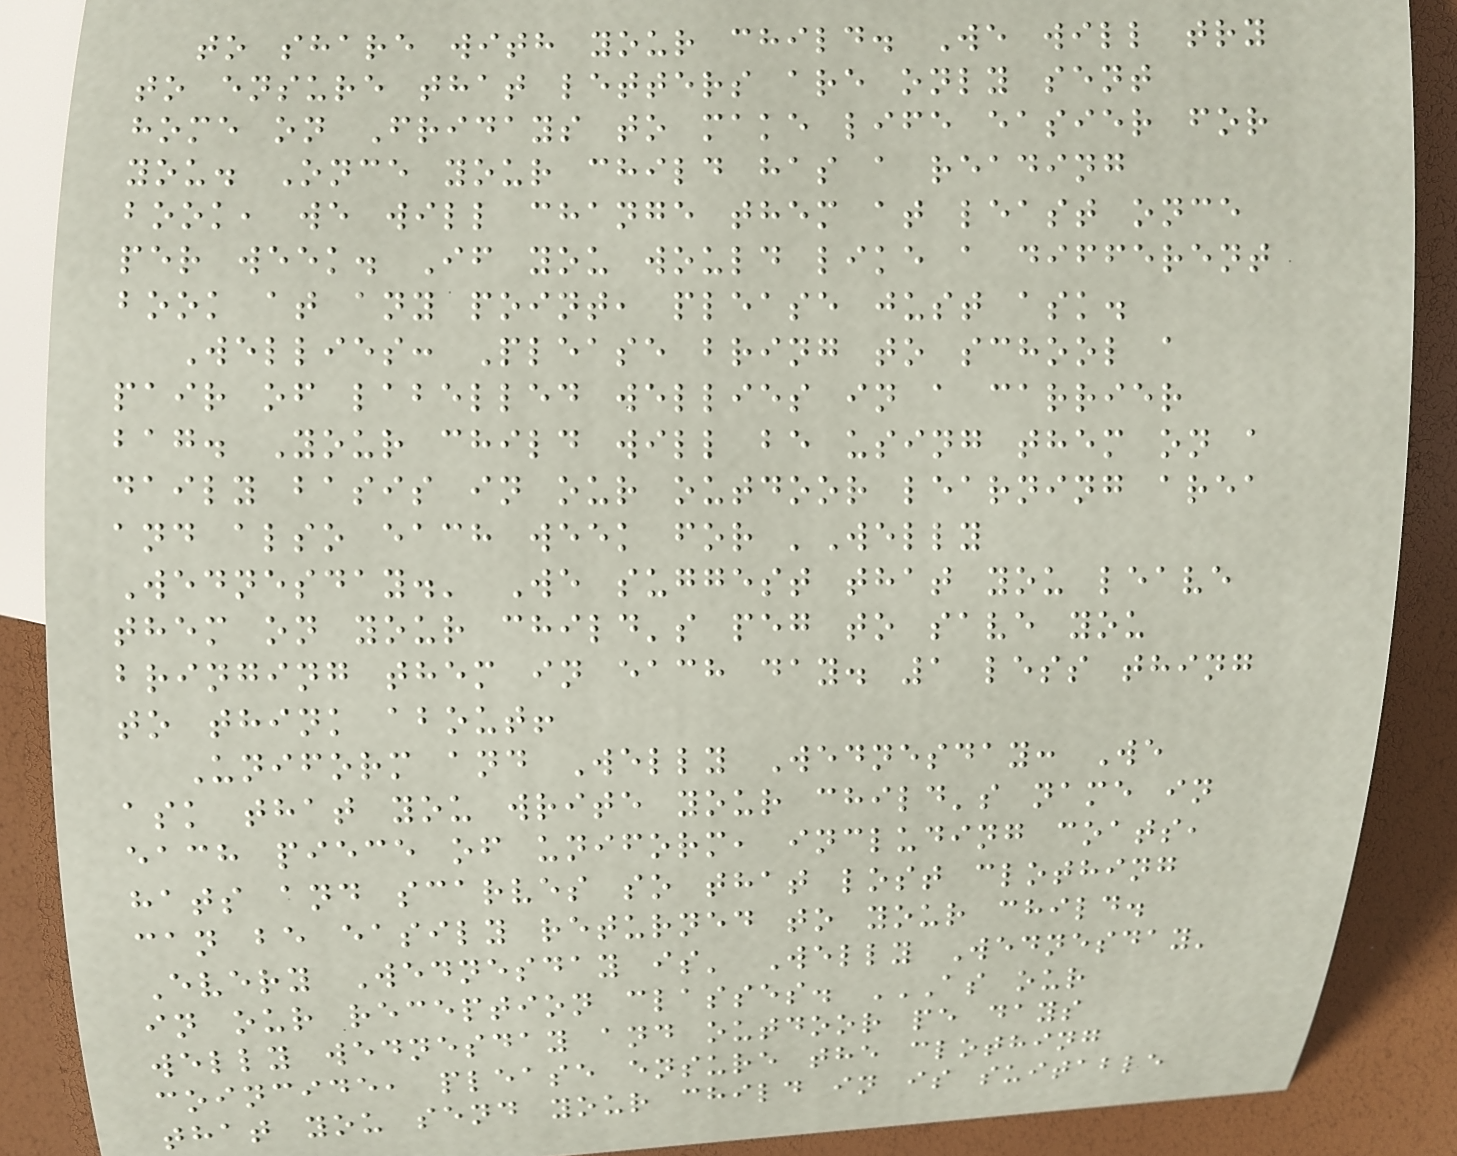to share with your child. We will try
to ensure that letters are only sent
home on Fridays to make life easier for
you. Once your child has a reading
book, we will change them at least once
per week. If you would like a different
book at any point, please just ask.
Wellies: Please bring to school a
pair of labelled wellies in a carrier
bag. Your child will be using them on a
daily basis in our outdoor learning area
and also each week for 'Welly
Wednesday.' We suggest that you leave
them on your child's peg to save you
bringing them in each day. 1 less thing
to think about!
Uniform and Welly Wednesday: We
ask that you write your child's name in
each piece of uniform, including coats,
hats and scarves so that lost clothing
can be easily returned to your child.
Every Wednesday is' Welly Wednesday'
in our reception classes. AS OUR
WELLY WEDNESDAY AND OUTDOOR PE DAYS
COINCIDE, PLEASE ENSURE THE CLOTHING
THAT YOU SEND YOUR CHILD IN IS SUITABLE
